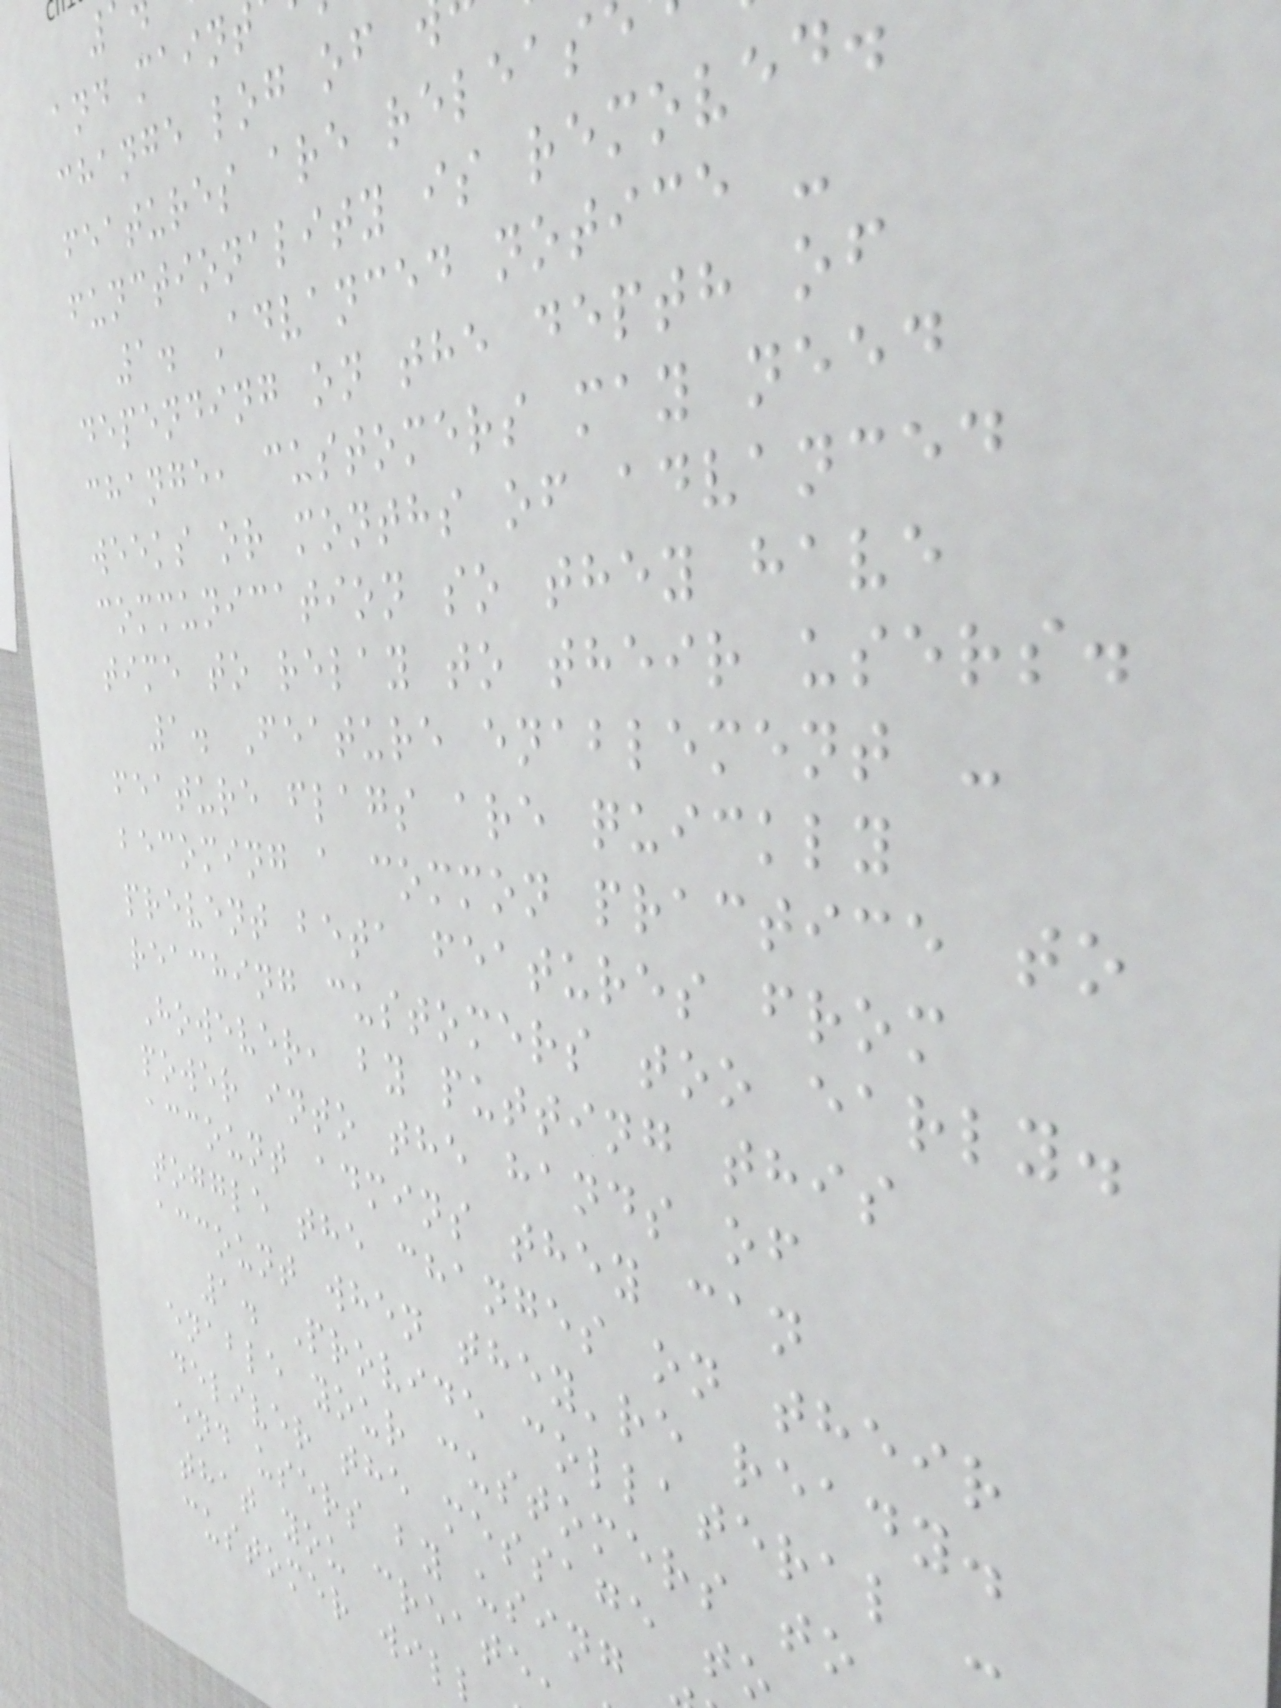and maint
change log of
features are releas
functionality is removed
1. Advanced notice -
depending on the depth of
change, customers may need
weeks or months of advanced
communication so they have
time to relay to their users.
1. Feature enablement -
feature flags are quickly
becoming a common practice to
prevent beta features from
reaching customers too early.
However, by putting this
power into the hands of
account admins they can
toggle the changes on their
account when they're ready.
1. Provide collateral -
enable your customers to
deliver the message t
end users by using
that you create
customer wil
